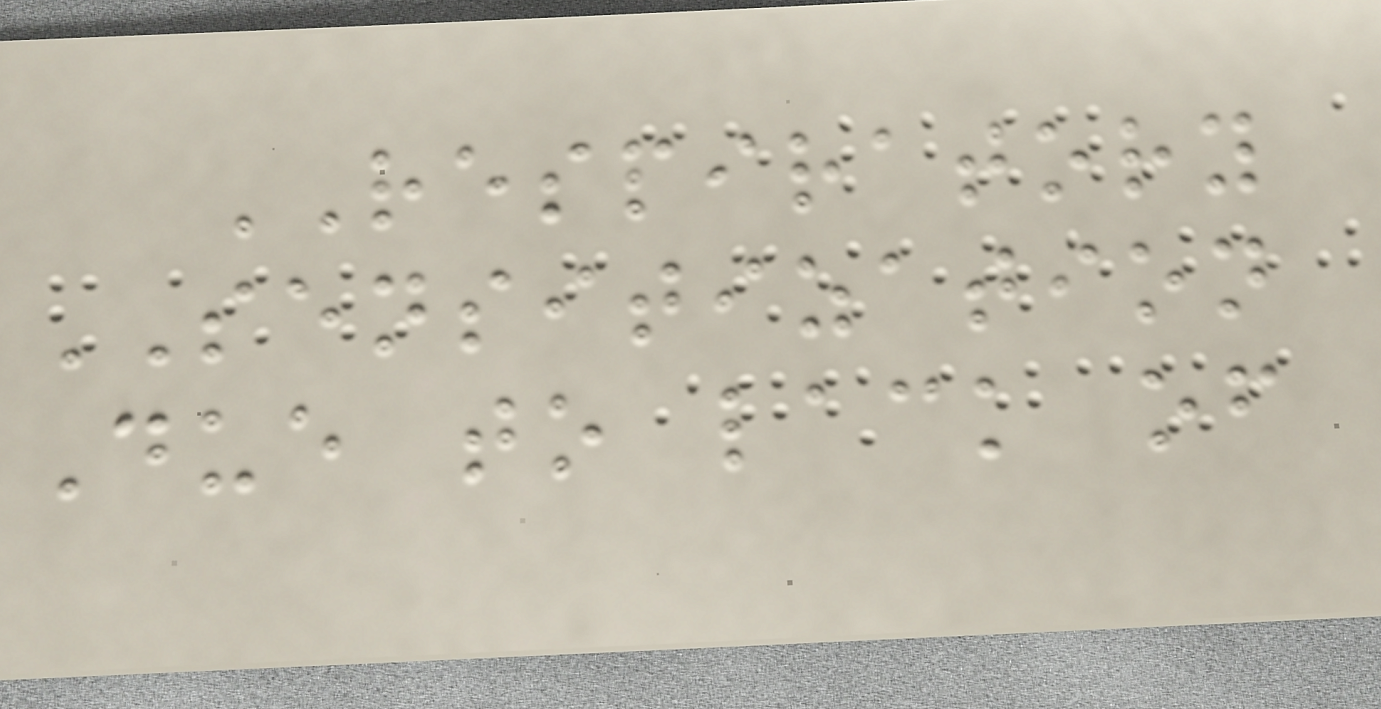RESPIRATORY
SENSITIZATION
Due to lack of
